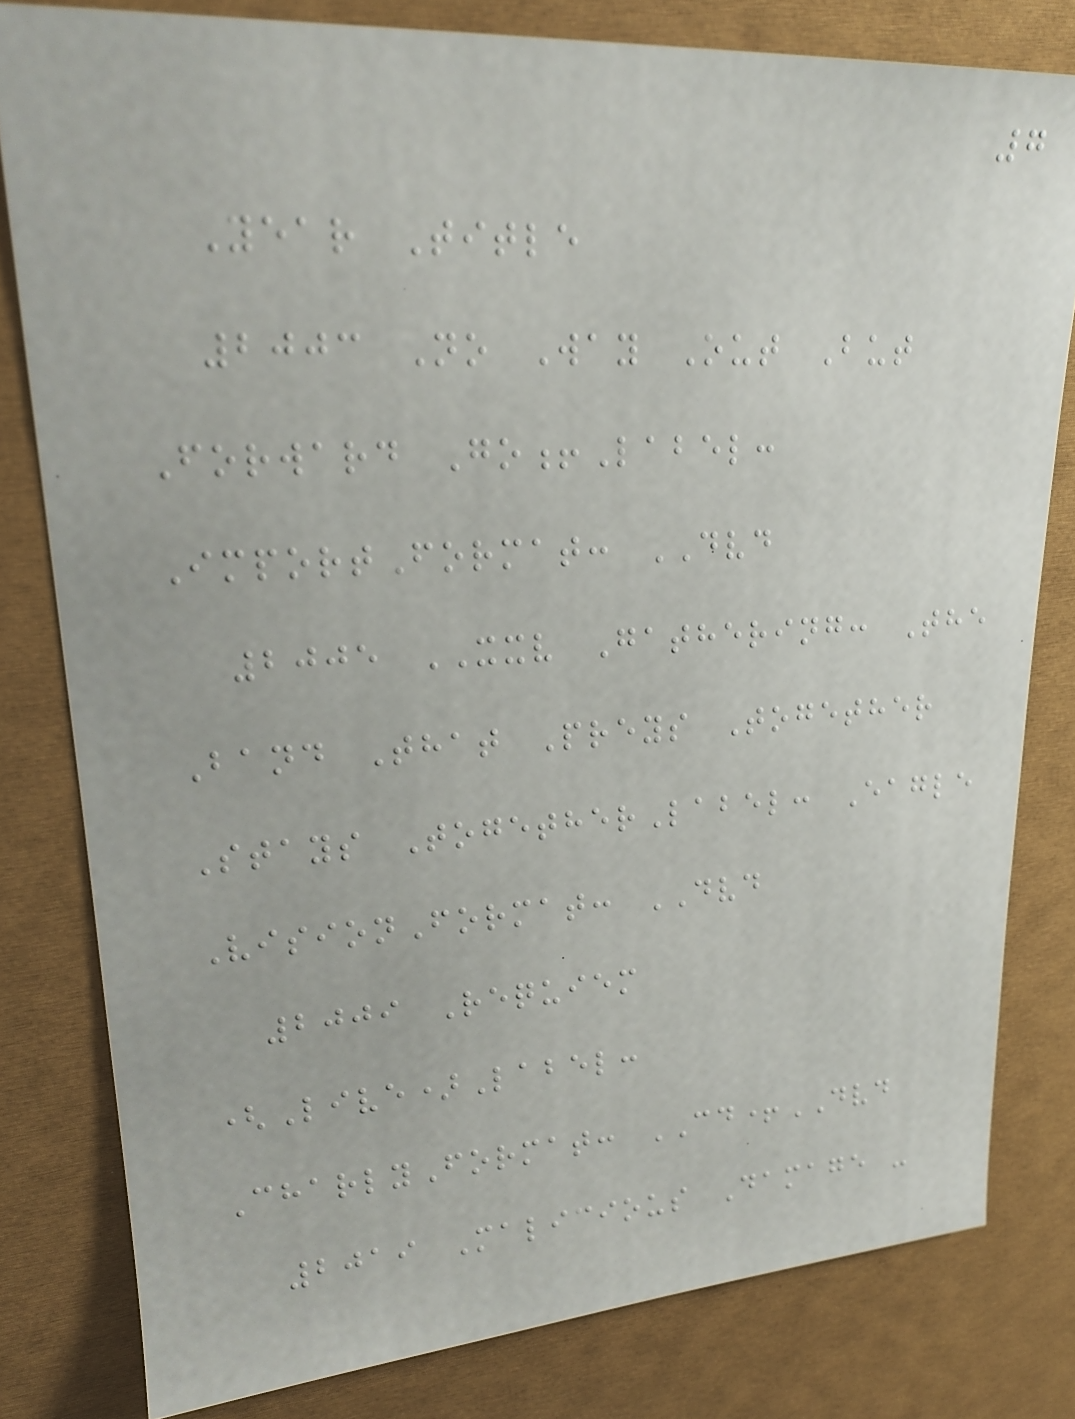7
Year Title
2003 No Way Out But
Forward Go!Label:
ImportFormat: DVD
2005 XXV Gathering: The
Band That Preys Together
Stays TogetherLabel: Eagle
VisionFormat: DVD
2009 Requiem
(Live)Label:
CharlyFormat: CD+DVD
2019 Malicious Damage -
